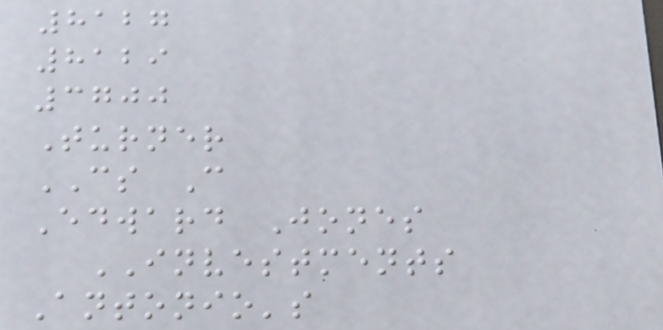8127
8129
3700
Turner
CS C
Edward Jones
INVESTMENTS
Antonio's
